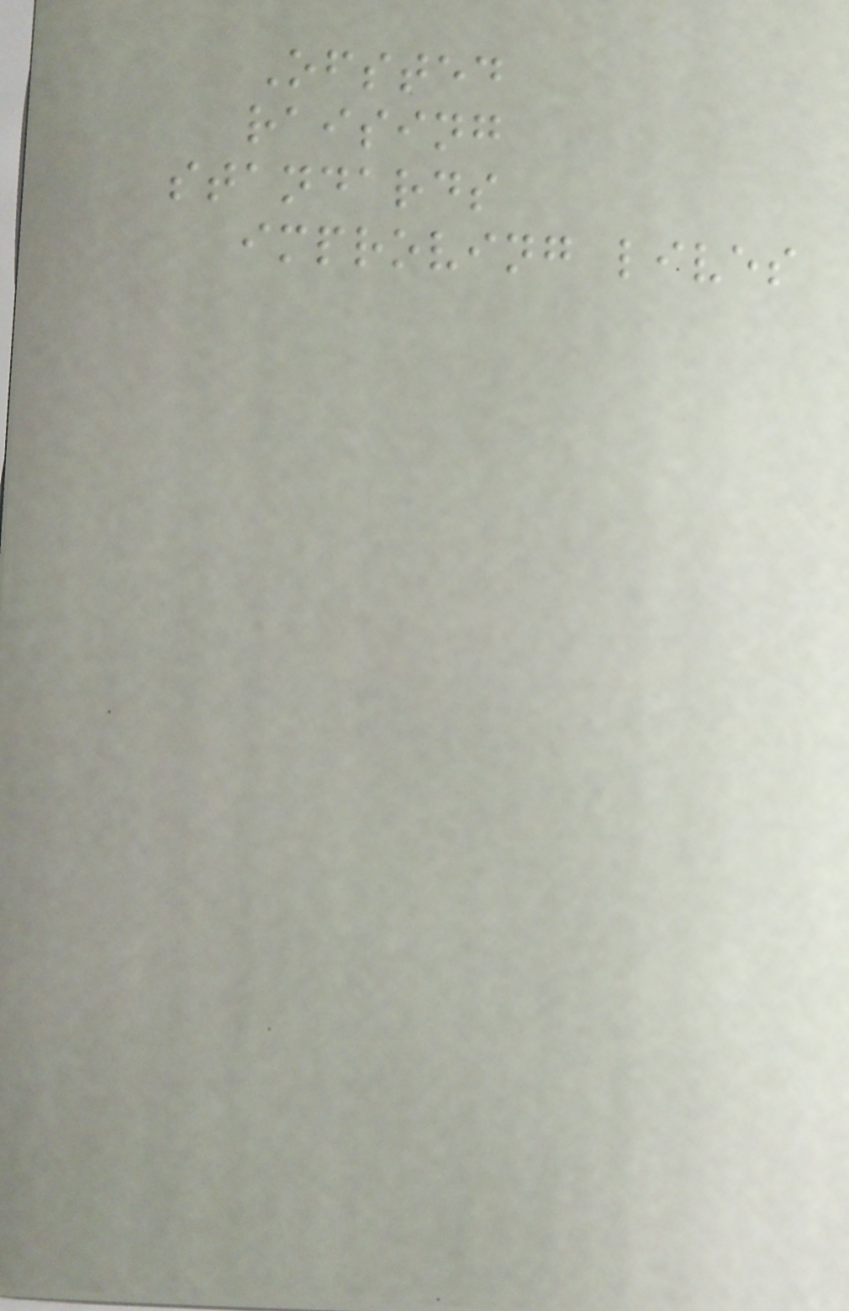Ofsted
raising
standards
improving lives
